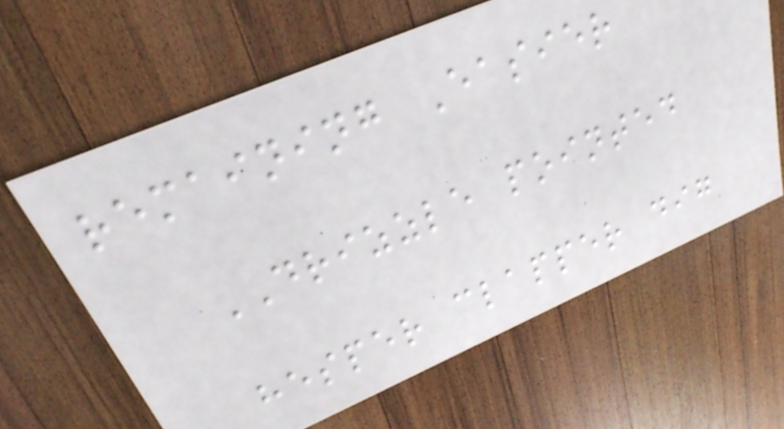remaining Easier
DRIZZLE pointed
hesper clapper dig
